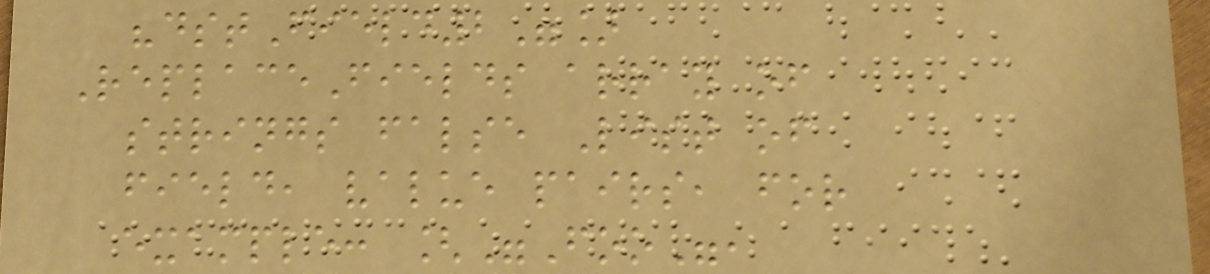"dstField2"]
ReplaceFields array of
strings false List of
field, value pairs, for
example: ["Foo",
